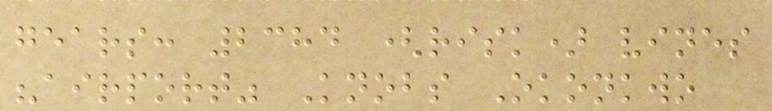gears: 2384 (risk) vines
"airport" Knobs Okonkwo
